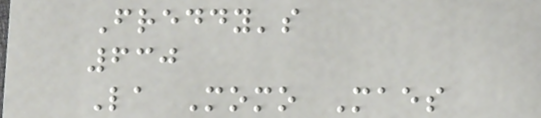Freddy's
630
La Momo Maes
